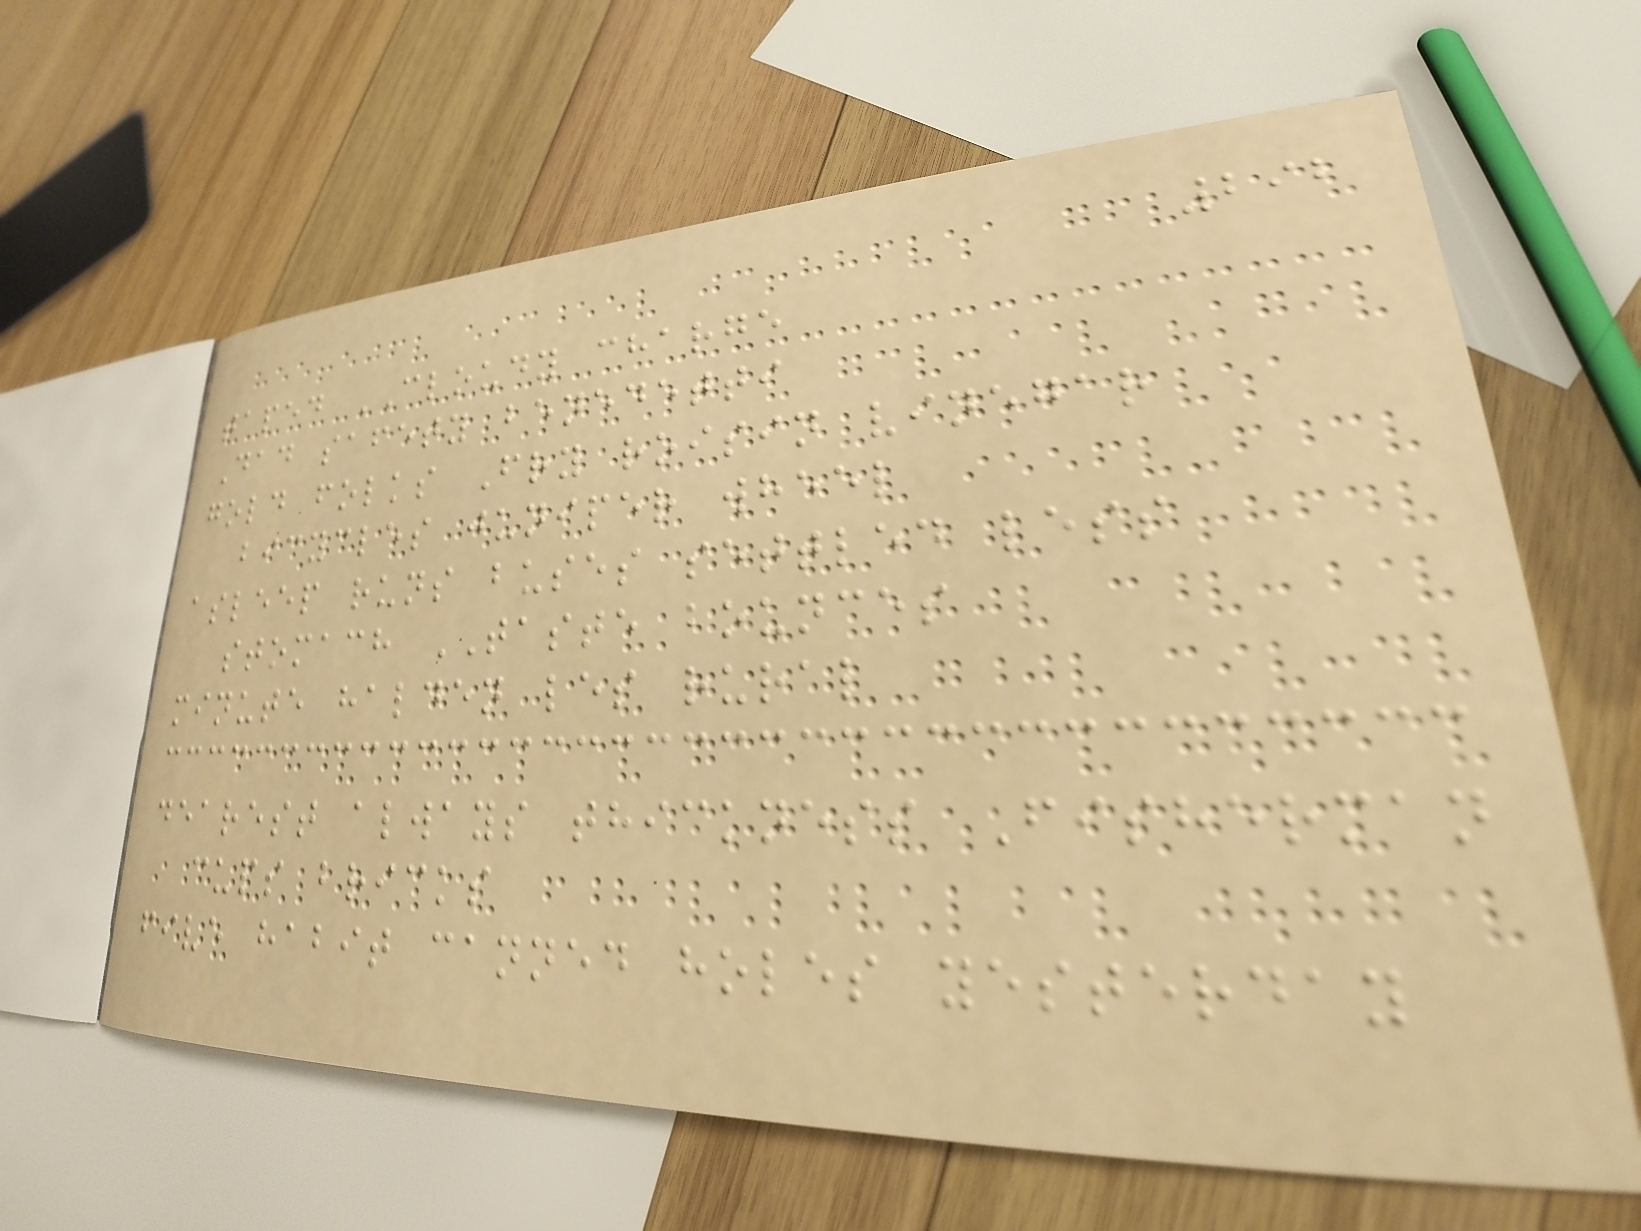292
taped CLOUDY charge
Dad safety benedetti
gold folks Fry roisin vinegar
bicycles juniper wheel
asleep runs buses settled less
stomach TASTE bounces
minute halden les rural
dearest always thickness Fisherman
cups bricks
five habit canned holes yesterday
